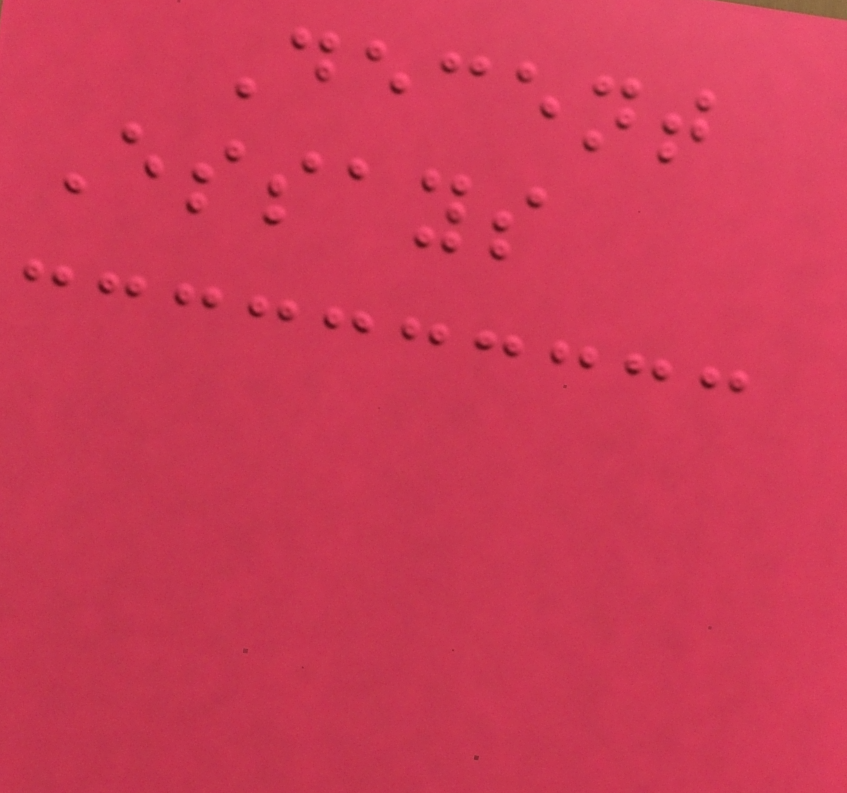Decent
Essays
